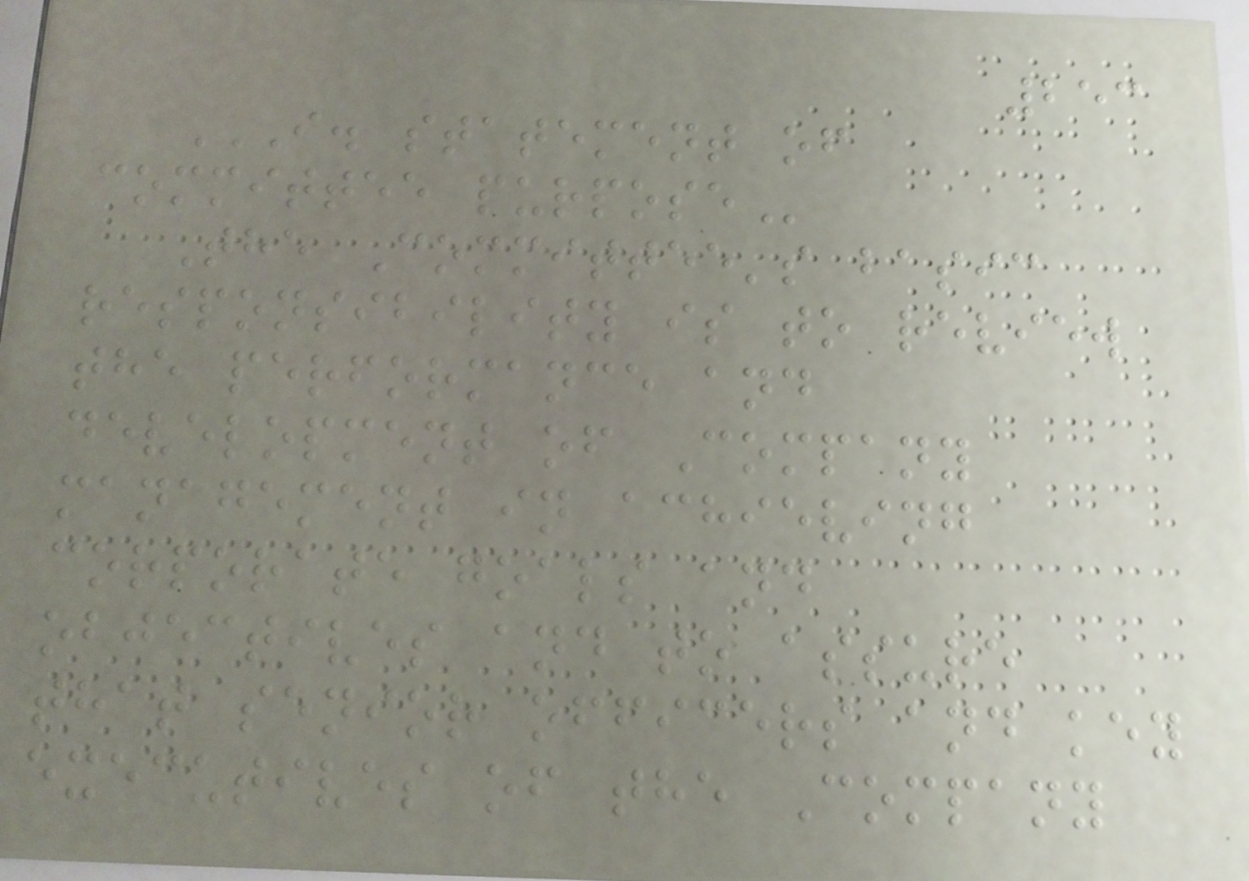253
I. STATEMENT OF
COMMITTEE PURPOSE
The Committee's basic
responsibility is to review
the performance and
development of Company
management in achieving
corporate goals and
objectives and to assure
that senior officers and key
executives of the Company
